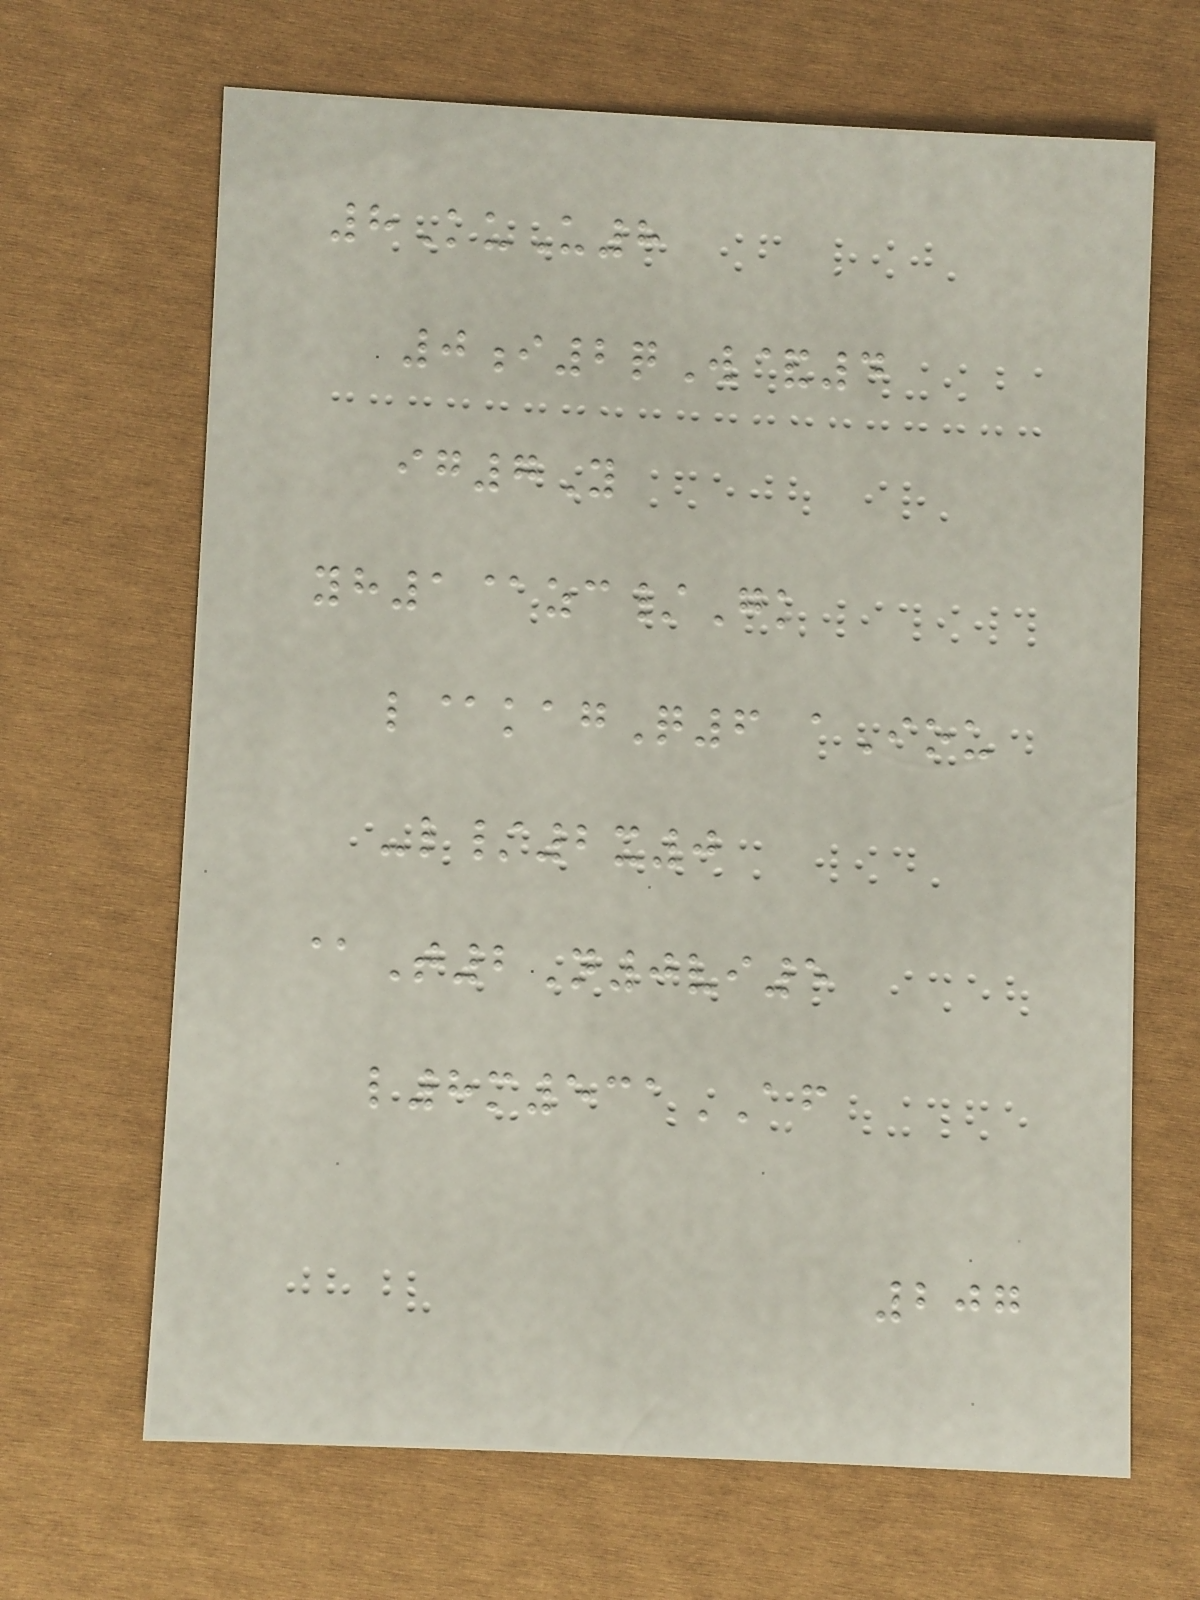8KuU8
0i2qW&4
ig7Y
yh1@zc/Gk
l@kagQ6 aIou
-l/2x0
@T2N0vi5
l8m531AF
207
